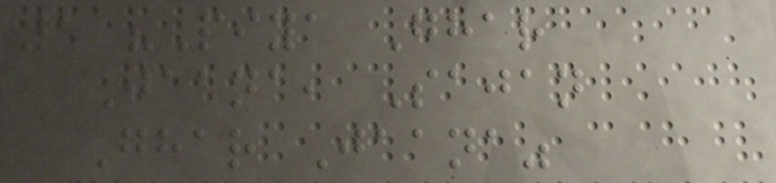1 "Piya Ghar
Jaana, Sajan
Ghar Jaana"
